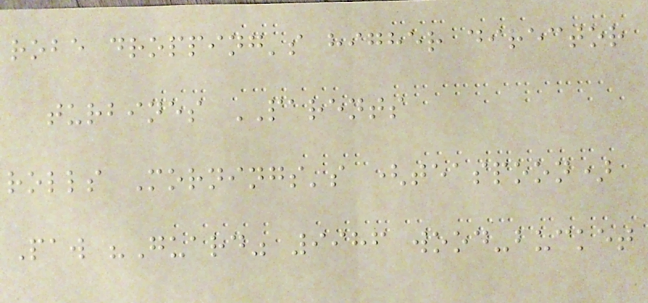robe dropping's higher director
turbines PARENTS
rolls Mornings's (teaspoon)
Paw "Guard" 9986 wood-bucket
